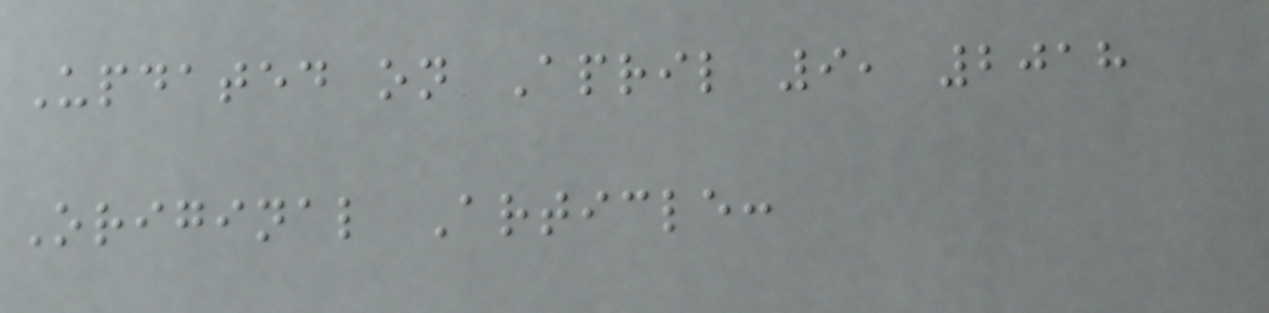Updated on April 9, 2018
Original Article:
